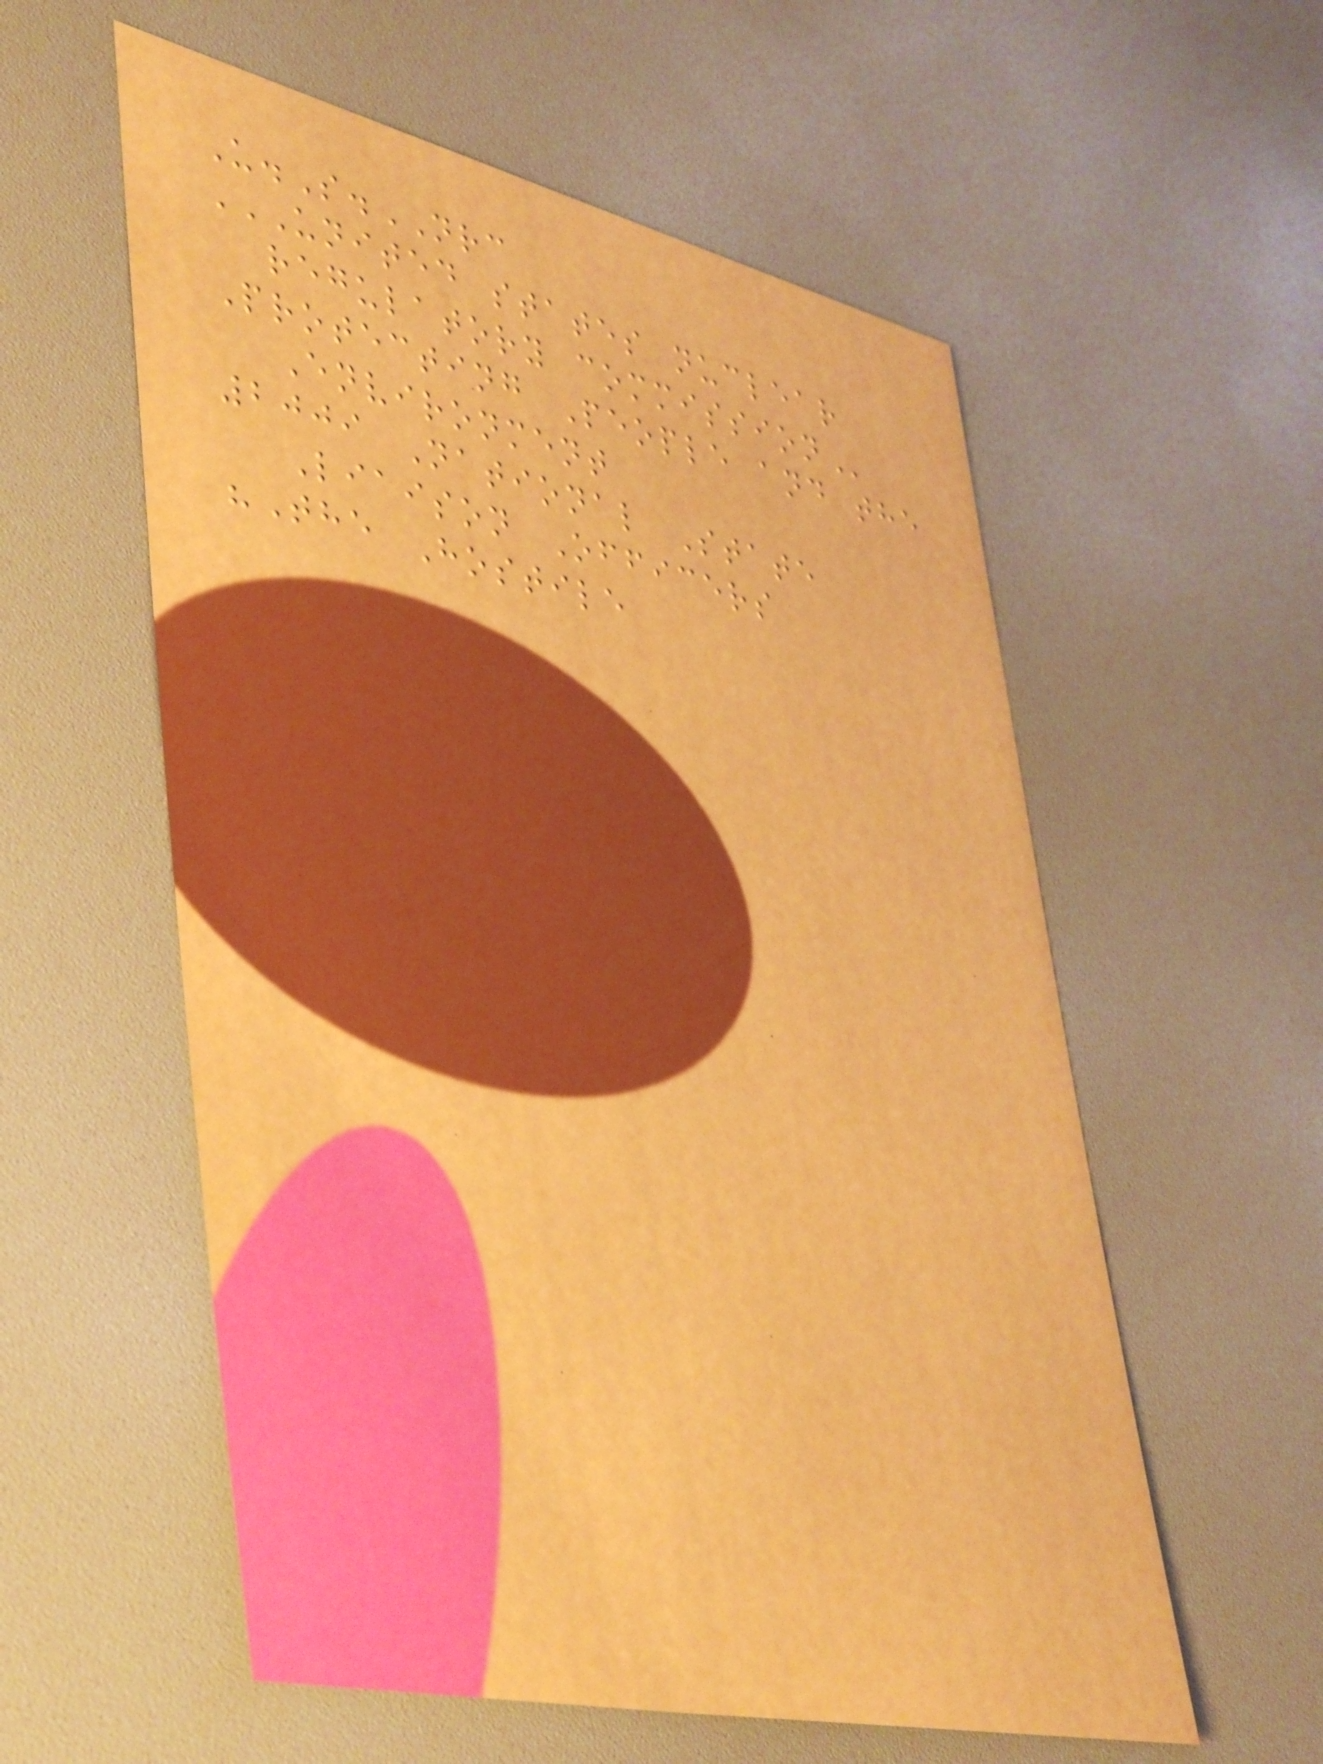U.S.NRC
UNITED STATES NUCLEAR
REGULATORY COMMISSION
Protecting People and the
Environment
2009 National State
Liaison Officers
"The Hostile
